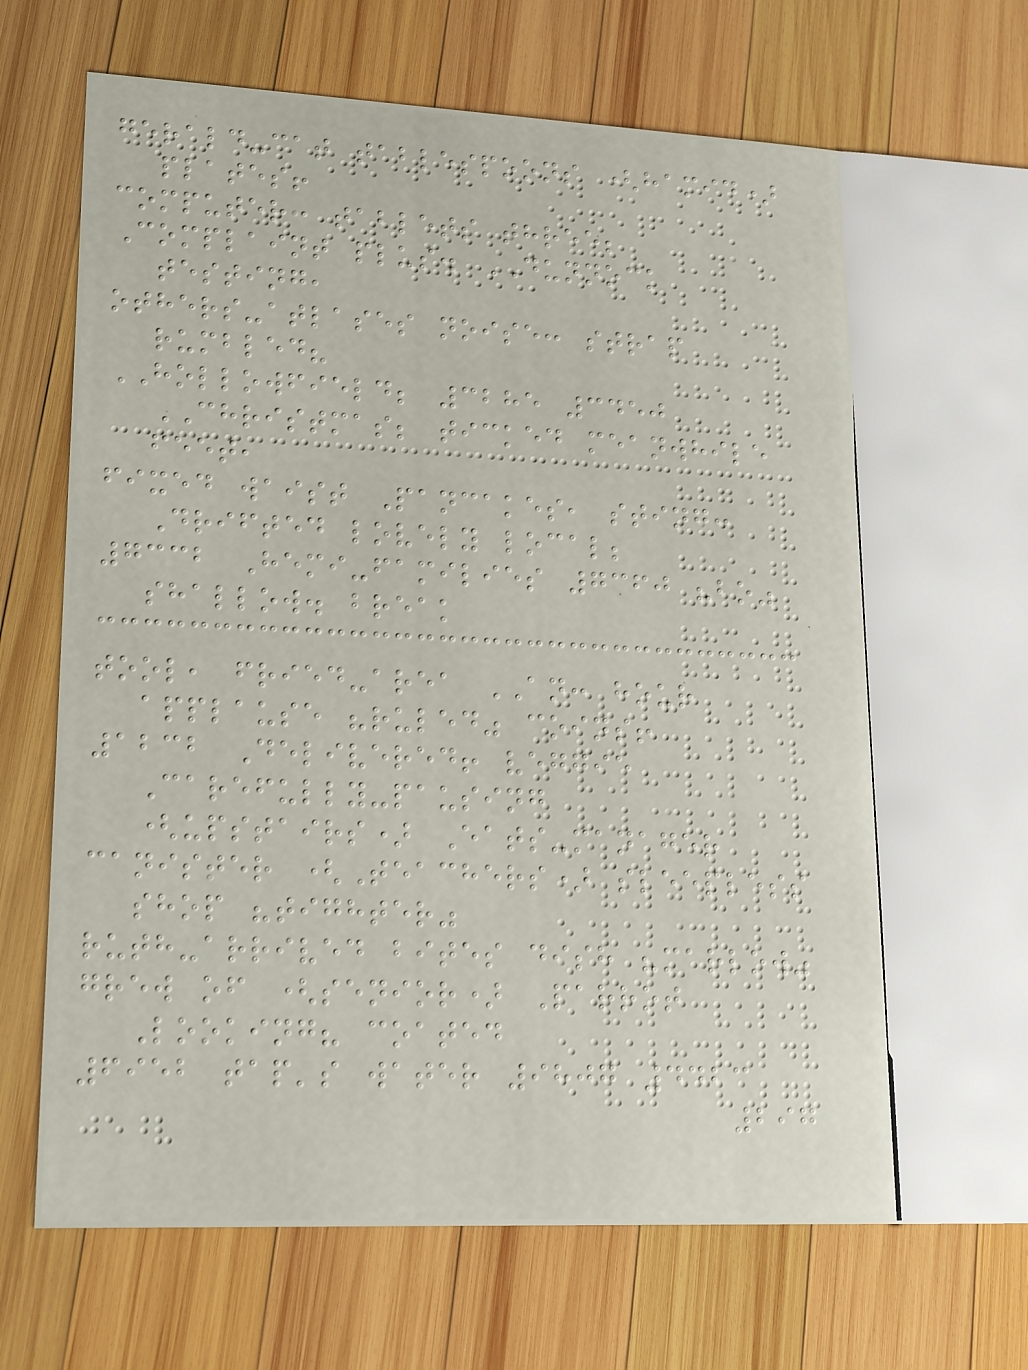gerald-cat tablespoons (hamid)
plates!
computer: tablets three;
Complaint plus. DUNNOCK
testing,
others-atlases noise: strap
rumbled?
HOLLOWFIELD; 3285 3450
CHRISTMAS; ticked meanwhile
feet,
fixed waist Pancakes, sting:
Drifted lovely local;
7332 Hemi-families 7360 "bo"
shallow. break
tool, fried-area AN: hour
applause "ruled" coins!
1232 Delivered! veggie
Carefully-pausing
(upstairs) Eats-manager
canister (Teachers) sleepless
shop "tighter"
ruth-arrived bites dish "marlow"
grew of (senior) Parrot
Looking? coated
6952 tap's water 9807 4423
297
